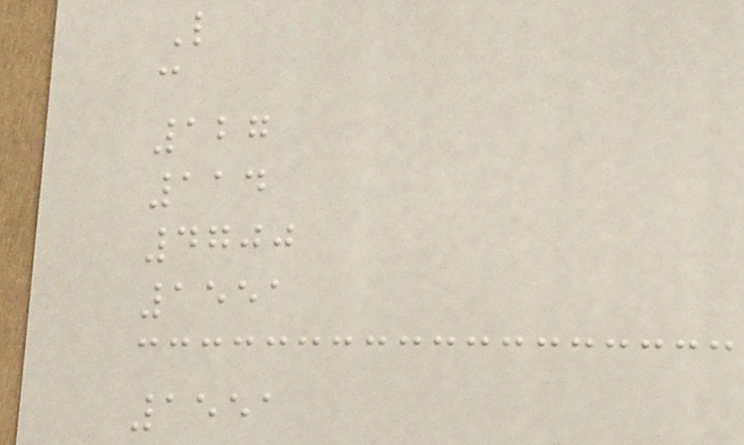L
c
127
114
4700
1551
1551
